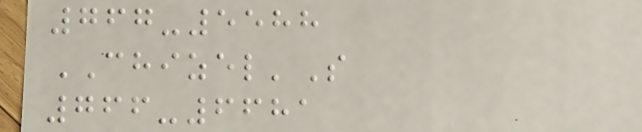767-5588
CHIZEL'S
766-6681
